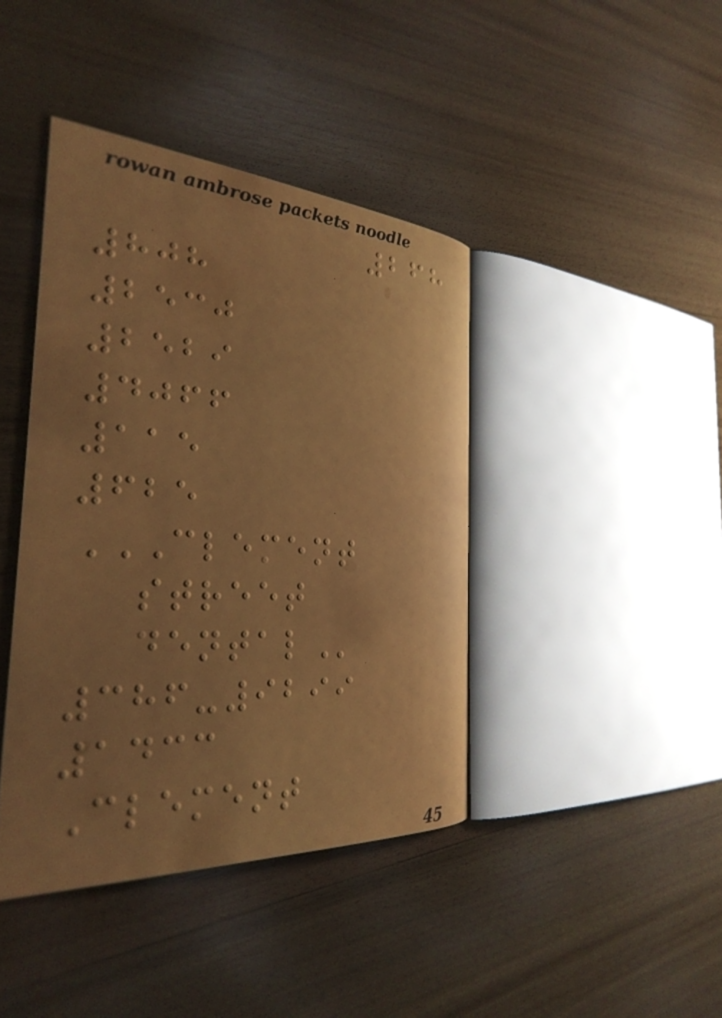268
808
2530
2529
4066
115
625
CLEMENT
STREET
DENTAL
386-9299
1433
Clement
